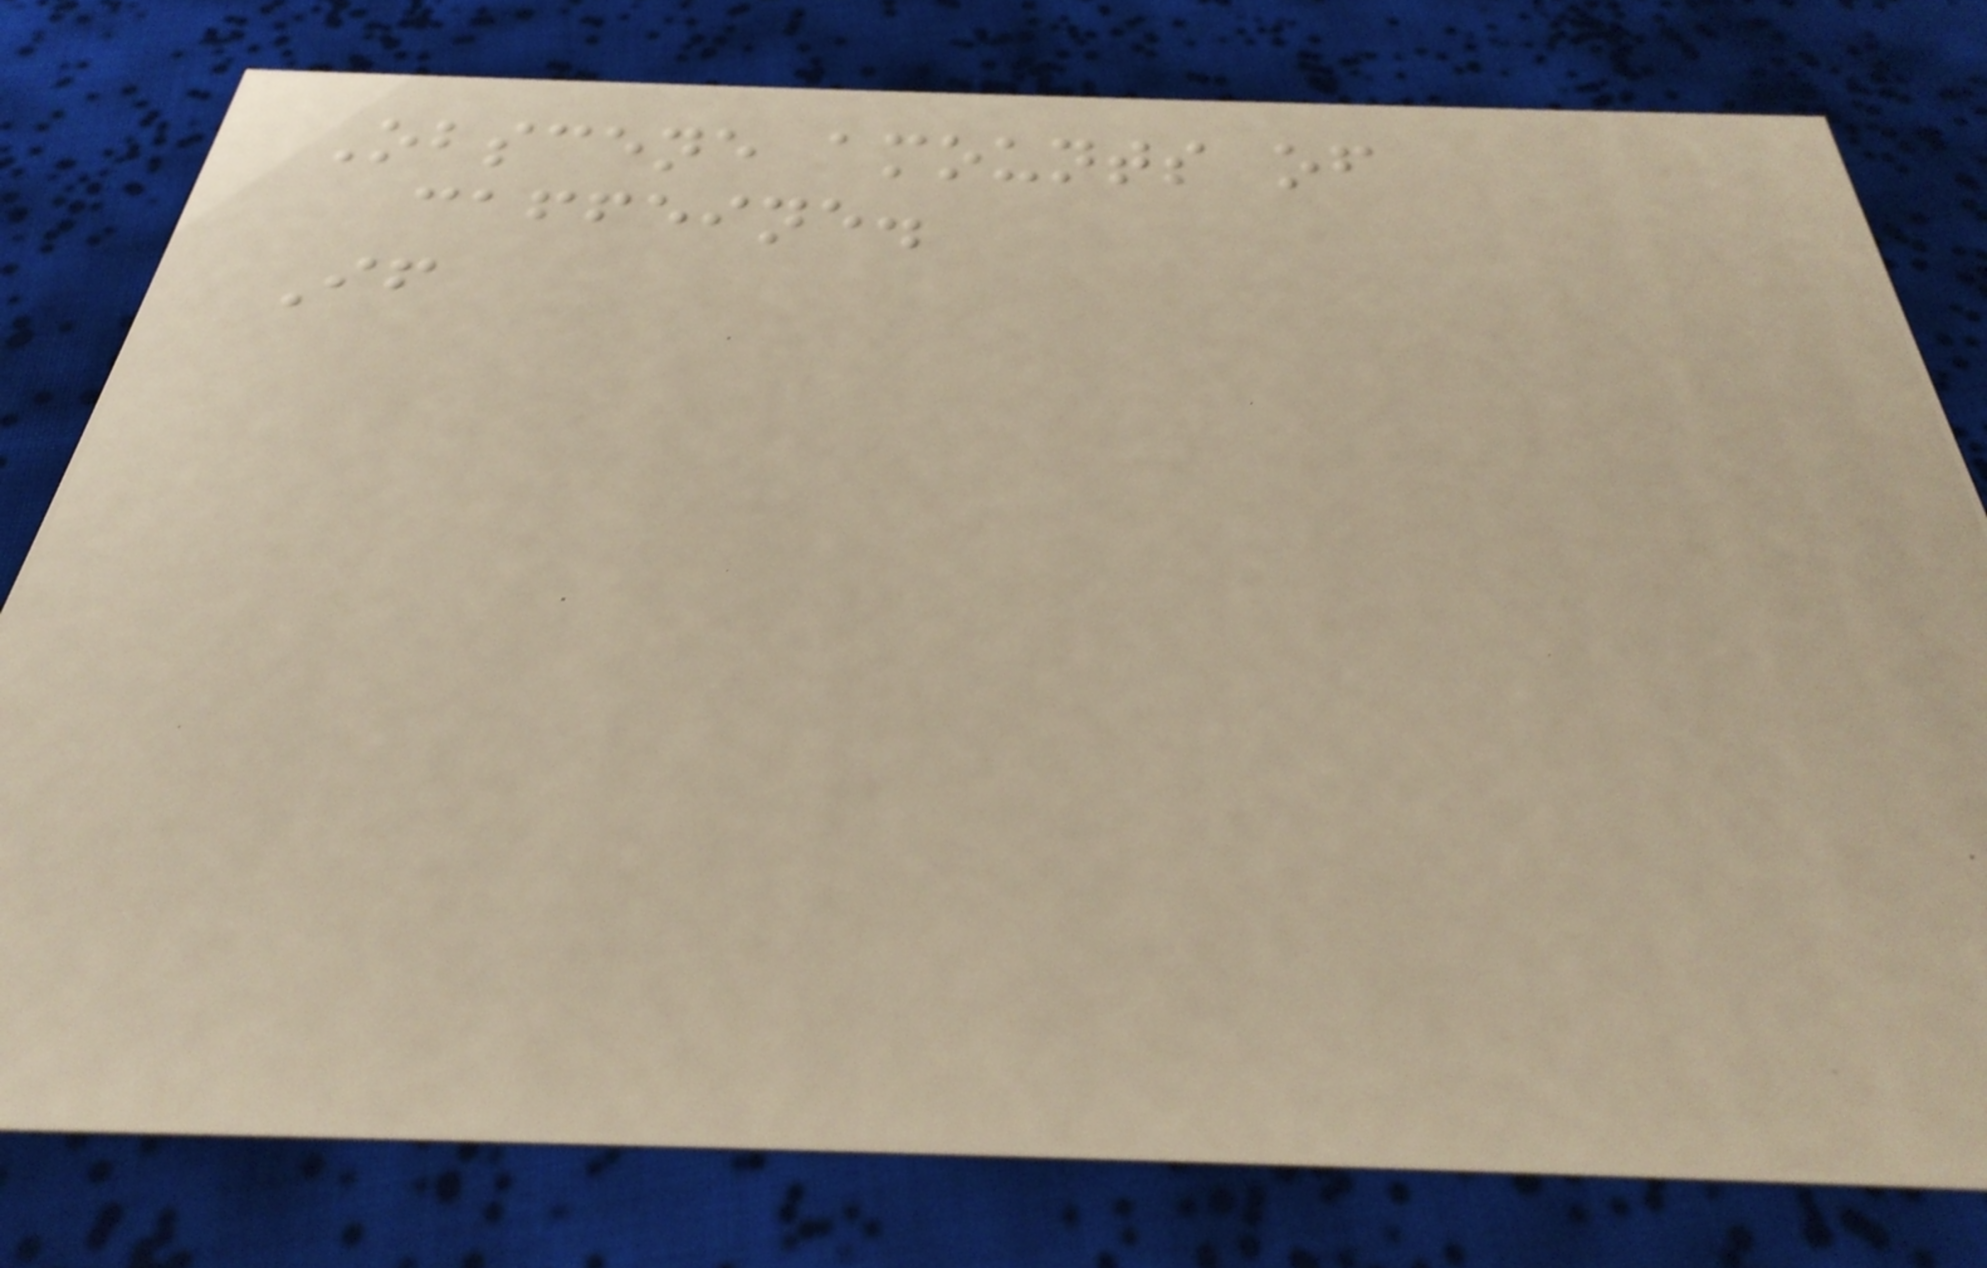Obscene amounts of
caffeine.
If
